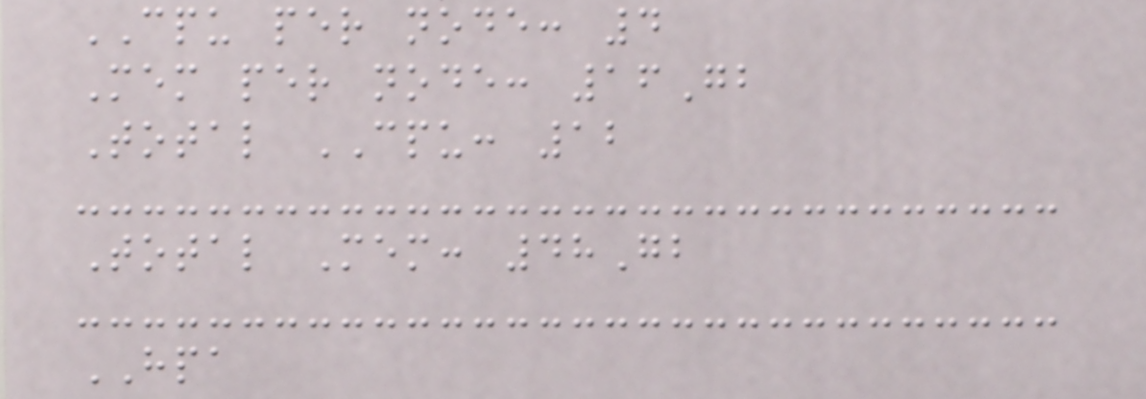CPU per node: 4
Mem per node: 16Gb
Total CPU: 12
Total Mem: 48Gb
HPA
